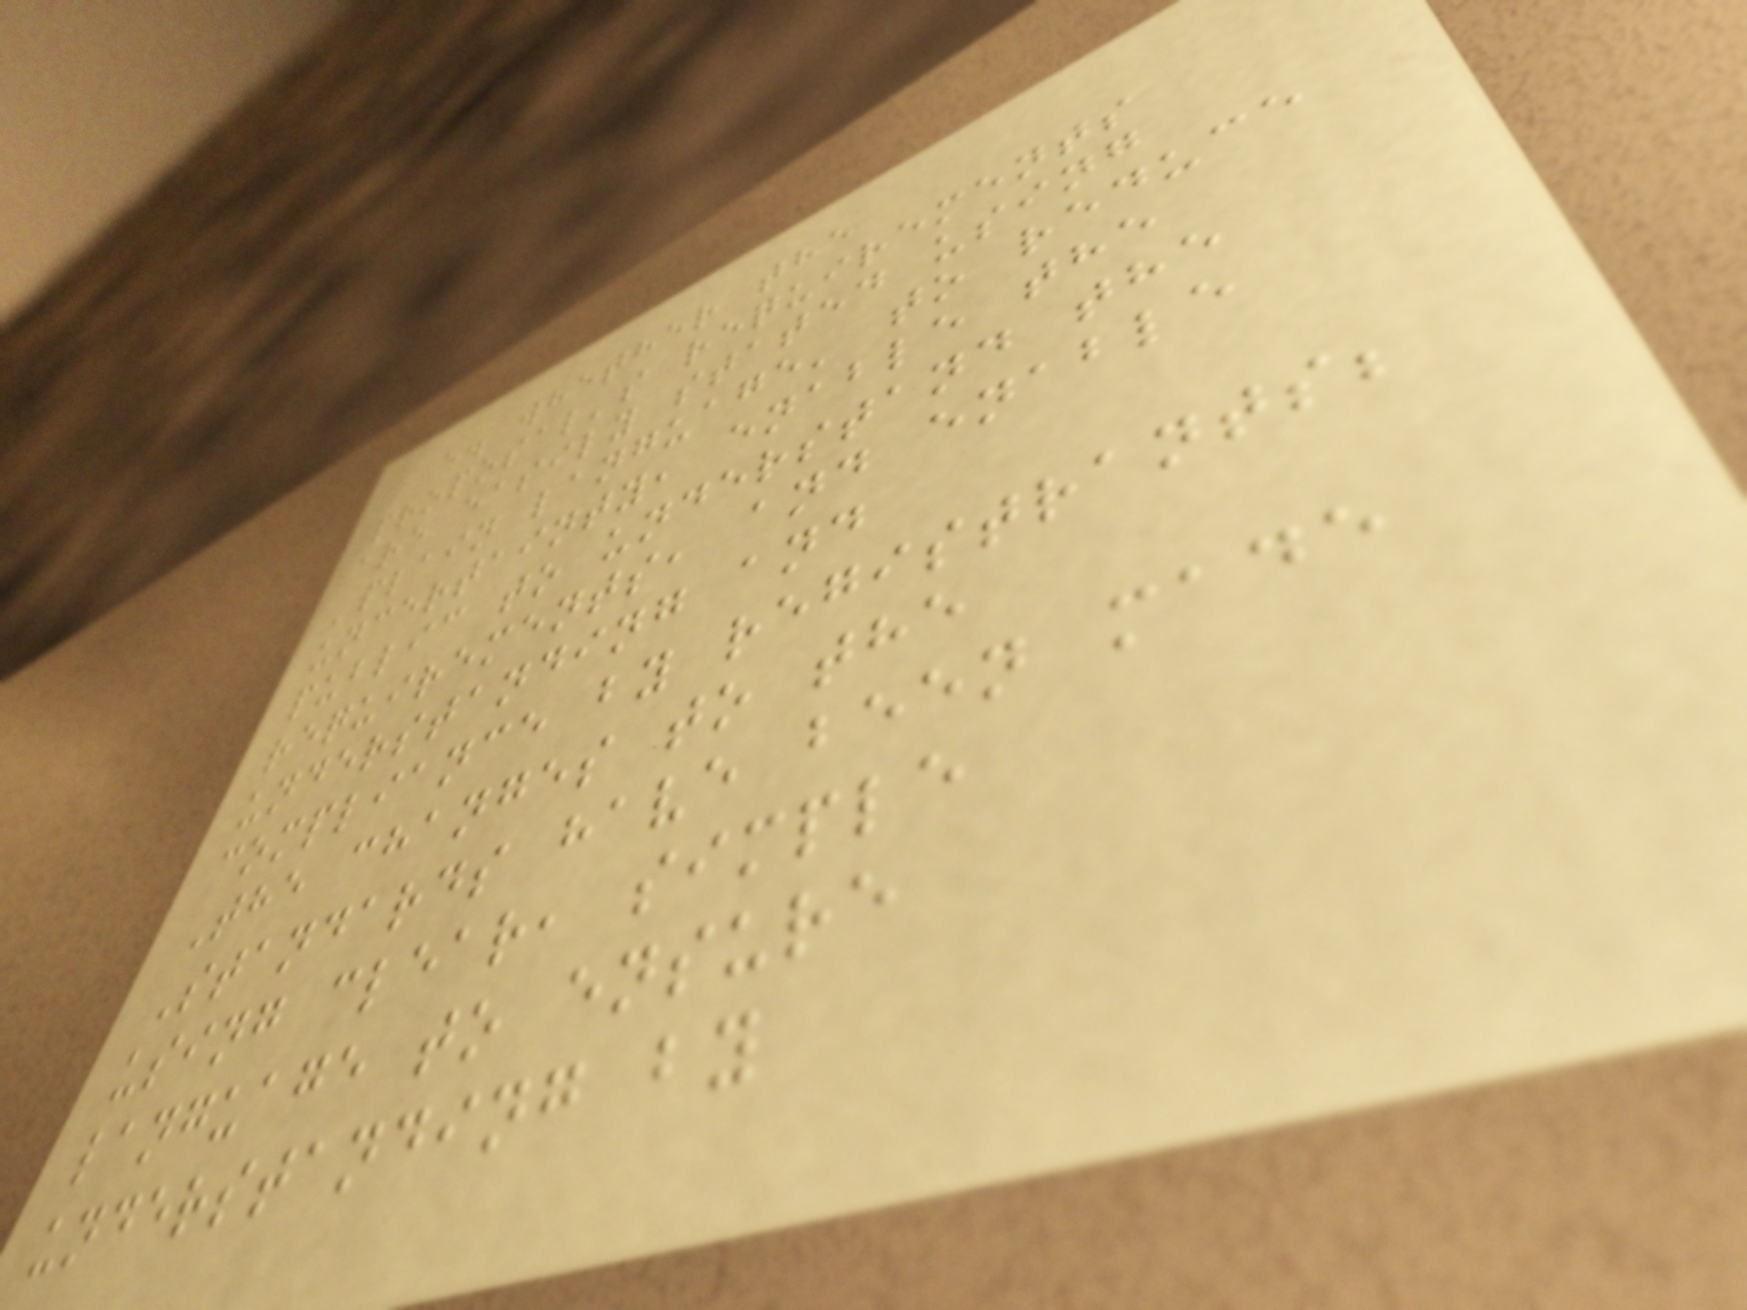e. whether the
proposal's requirements
are easily stated using
'plain language' to reduce
uncertainty, enable the
public to understand the
requirements, and enable
understanding and
compliance by registrants;
The changes to the
Standards have been made
using clear, simple
language to ensure
understanding by
